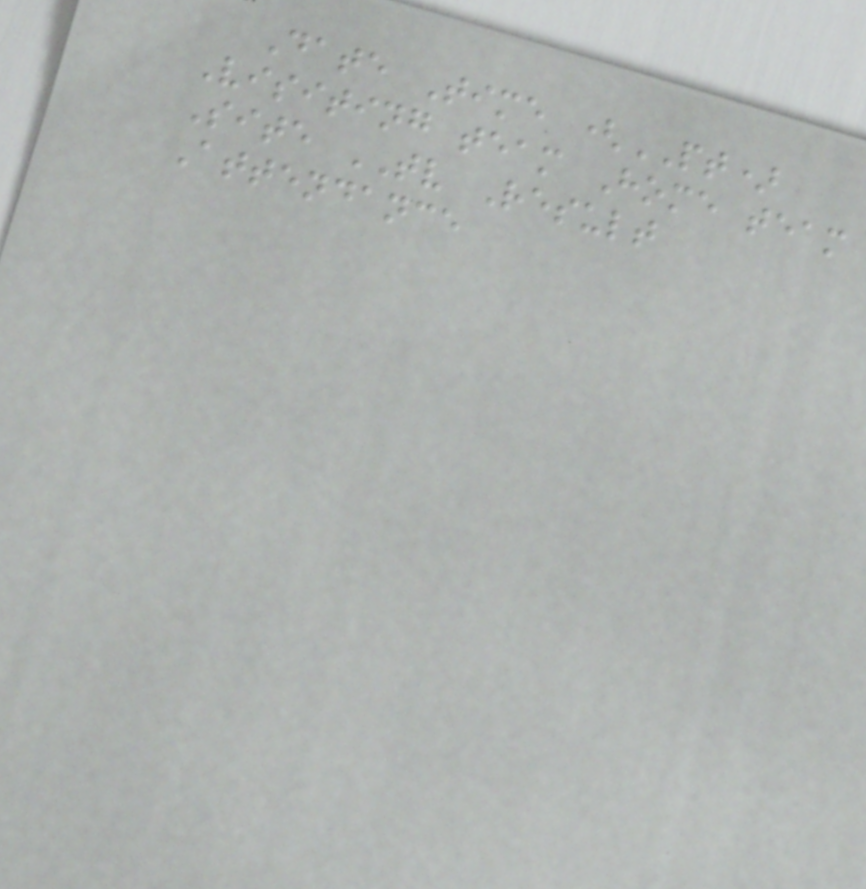Date Time (PT)
Visiting team Home team
Site TV Result
Attendance
